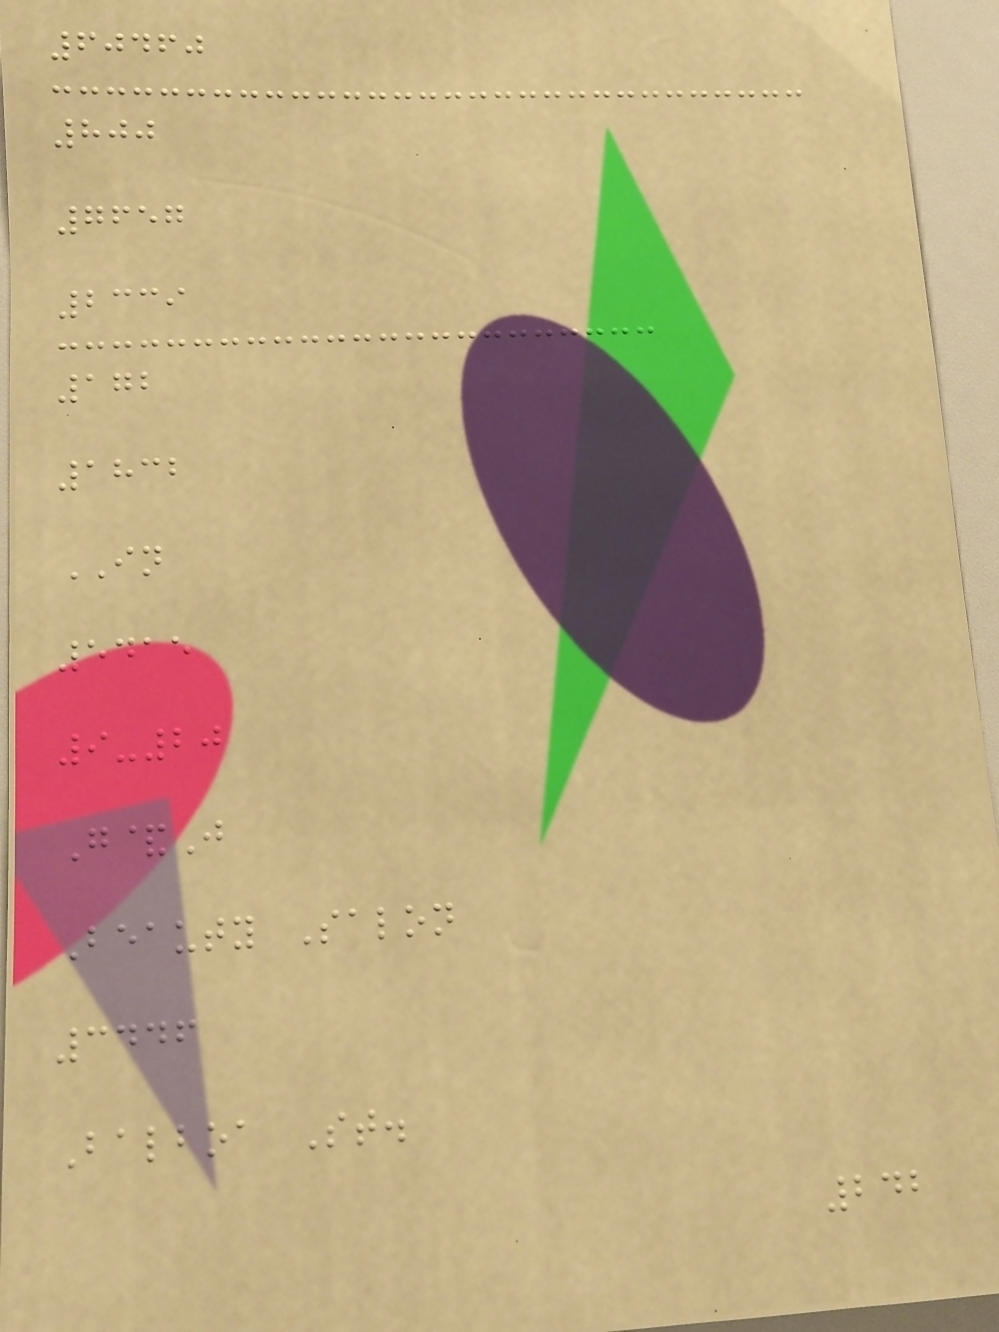60460
800
7657
2339
172
1832
IN
5415
9-20
G&J
Beauty Salon
3446
Balboa St.
242
